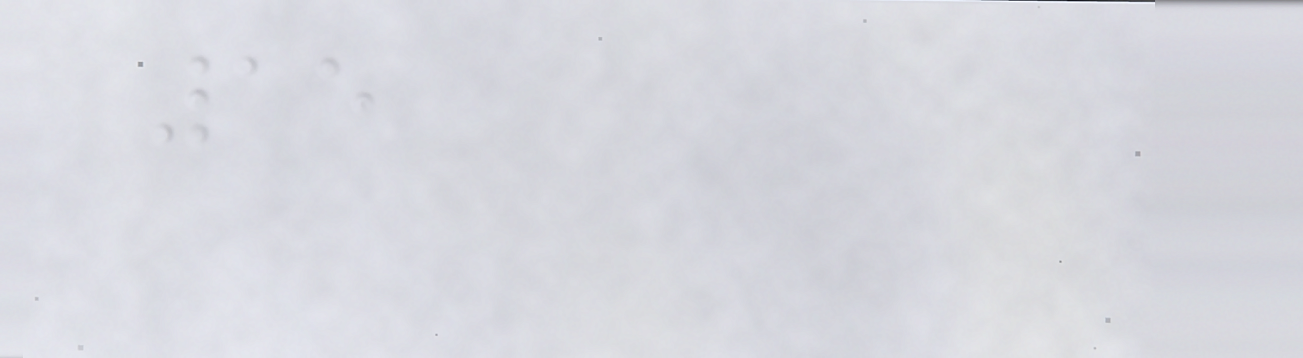15
